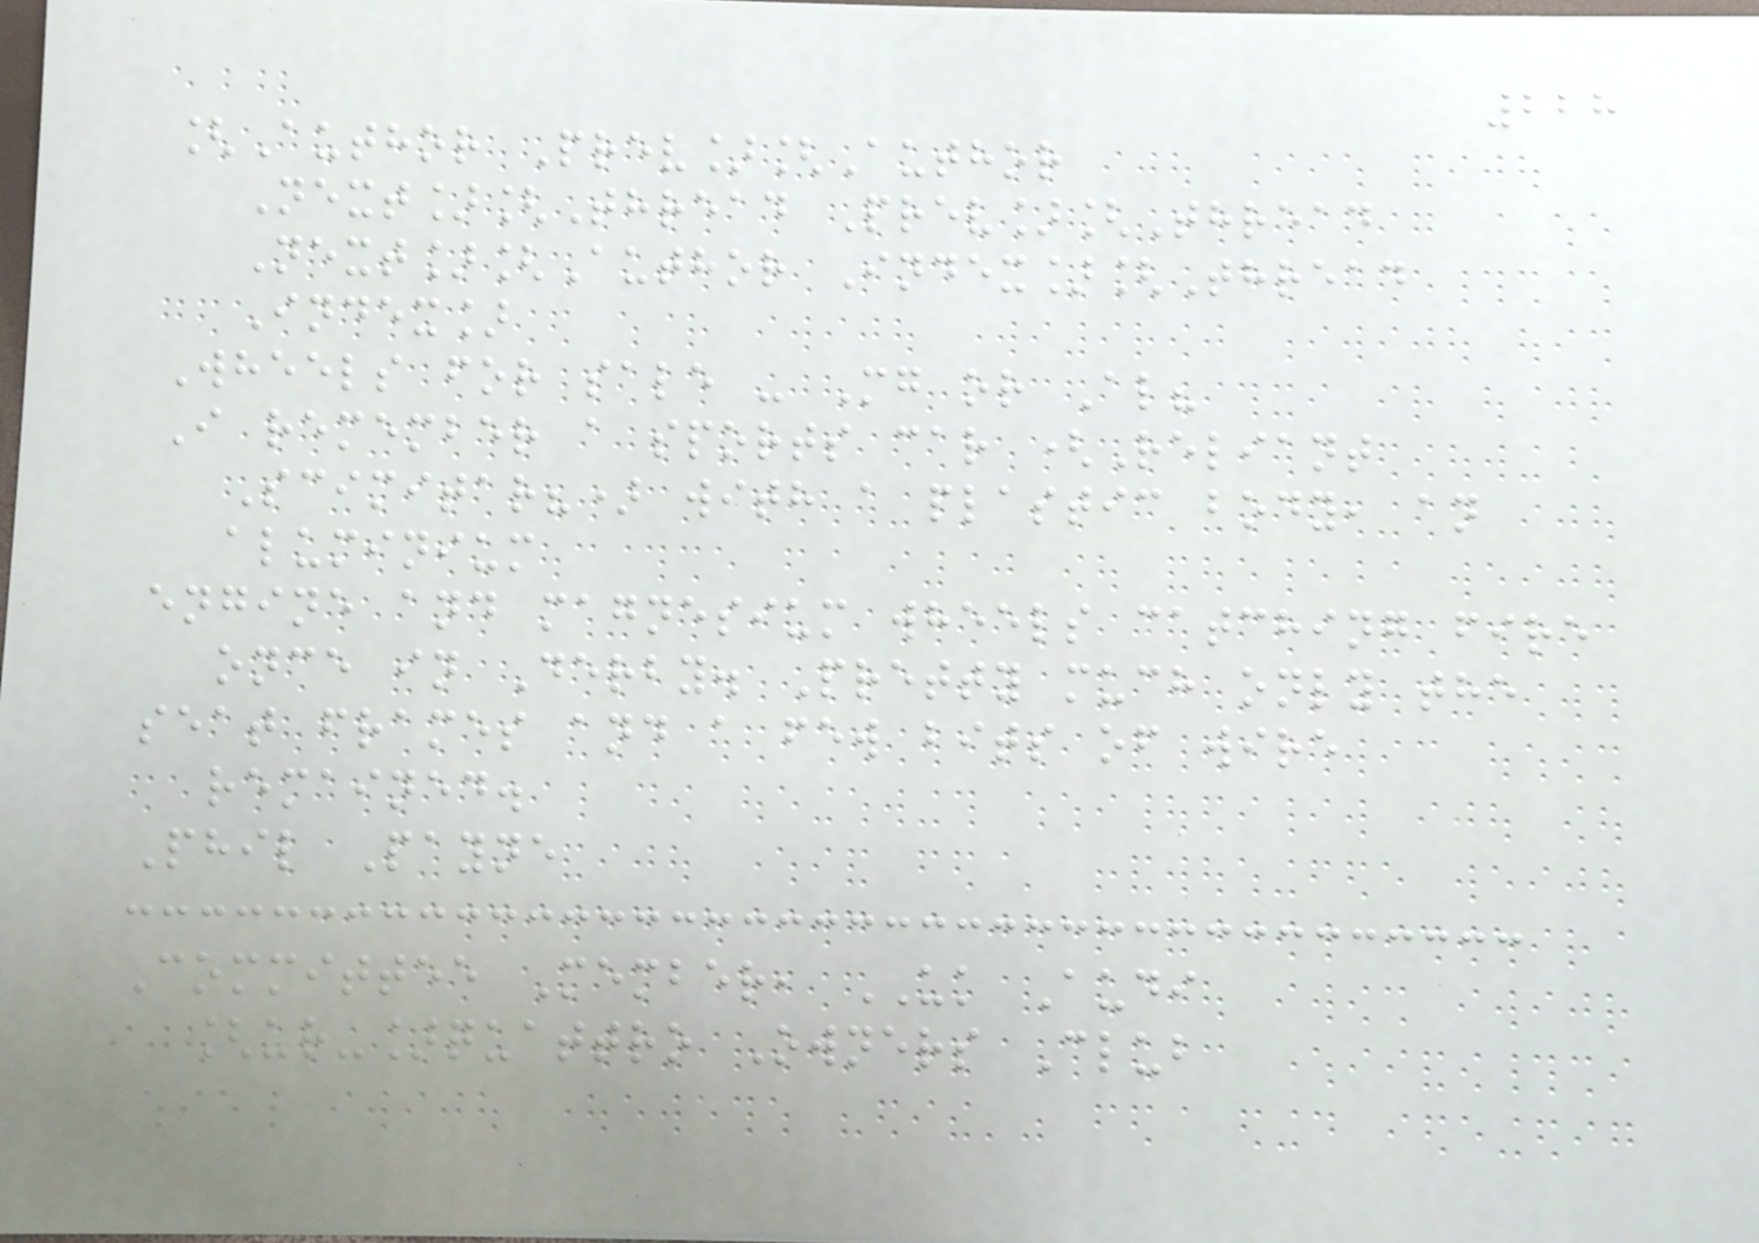228
[Author Prev][Author
Next][Thread Prev][Thread
Next][Author Index][Thread
Index]
Wheels for sale - Mg or Al?
I remember a sports car (Reliant
Scimitar?) with a plastic body, an
aluminium
engine and magnesium wheels catching fire
once in Derby. Pretty much only the
seat frames and a few bits of wire
remained.
Phil Payne
Committee Member, UK Audi
[ur-]quattro Owners Club
